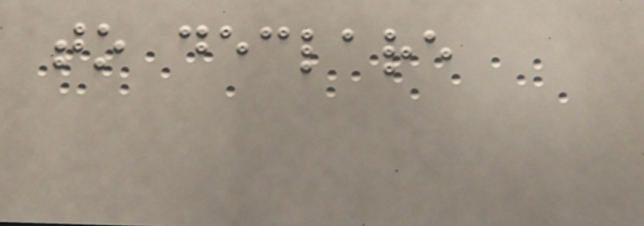to declare
